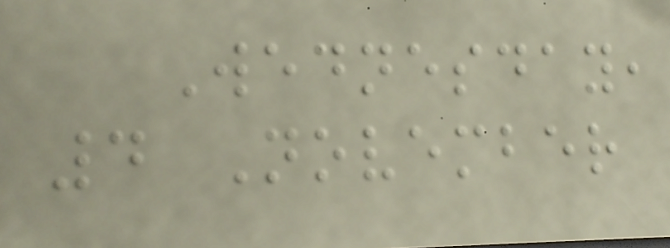Wednesday,
4 November
